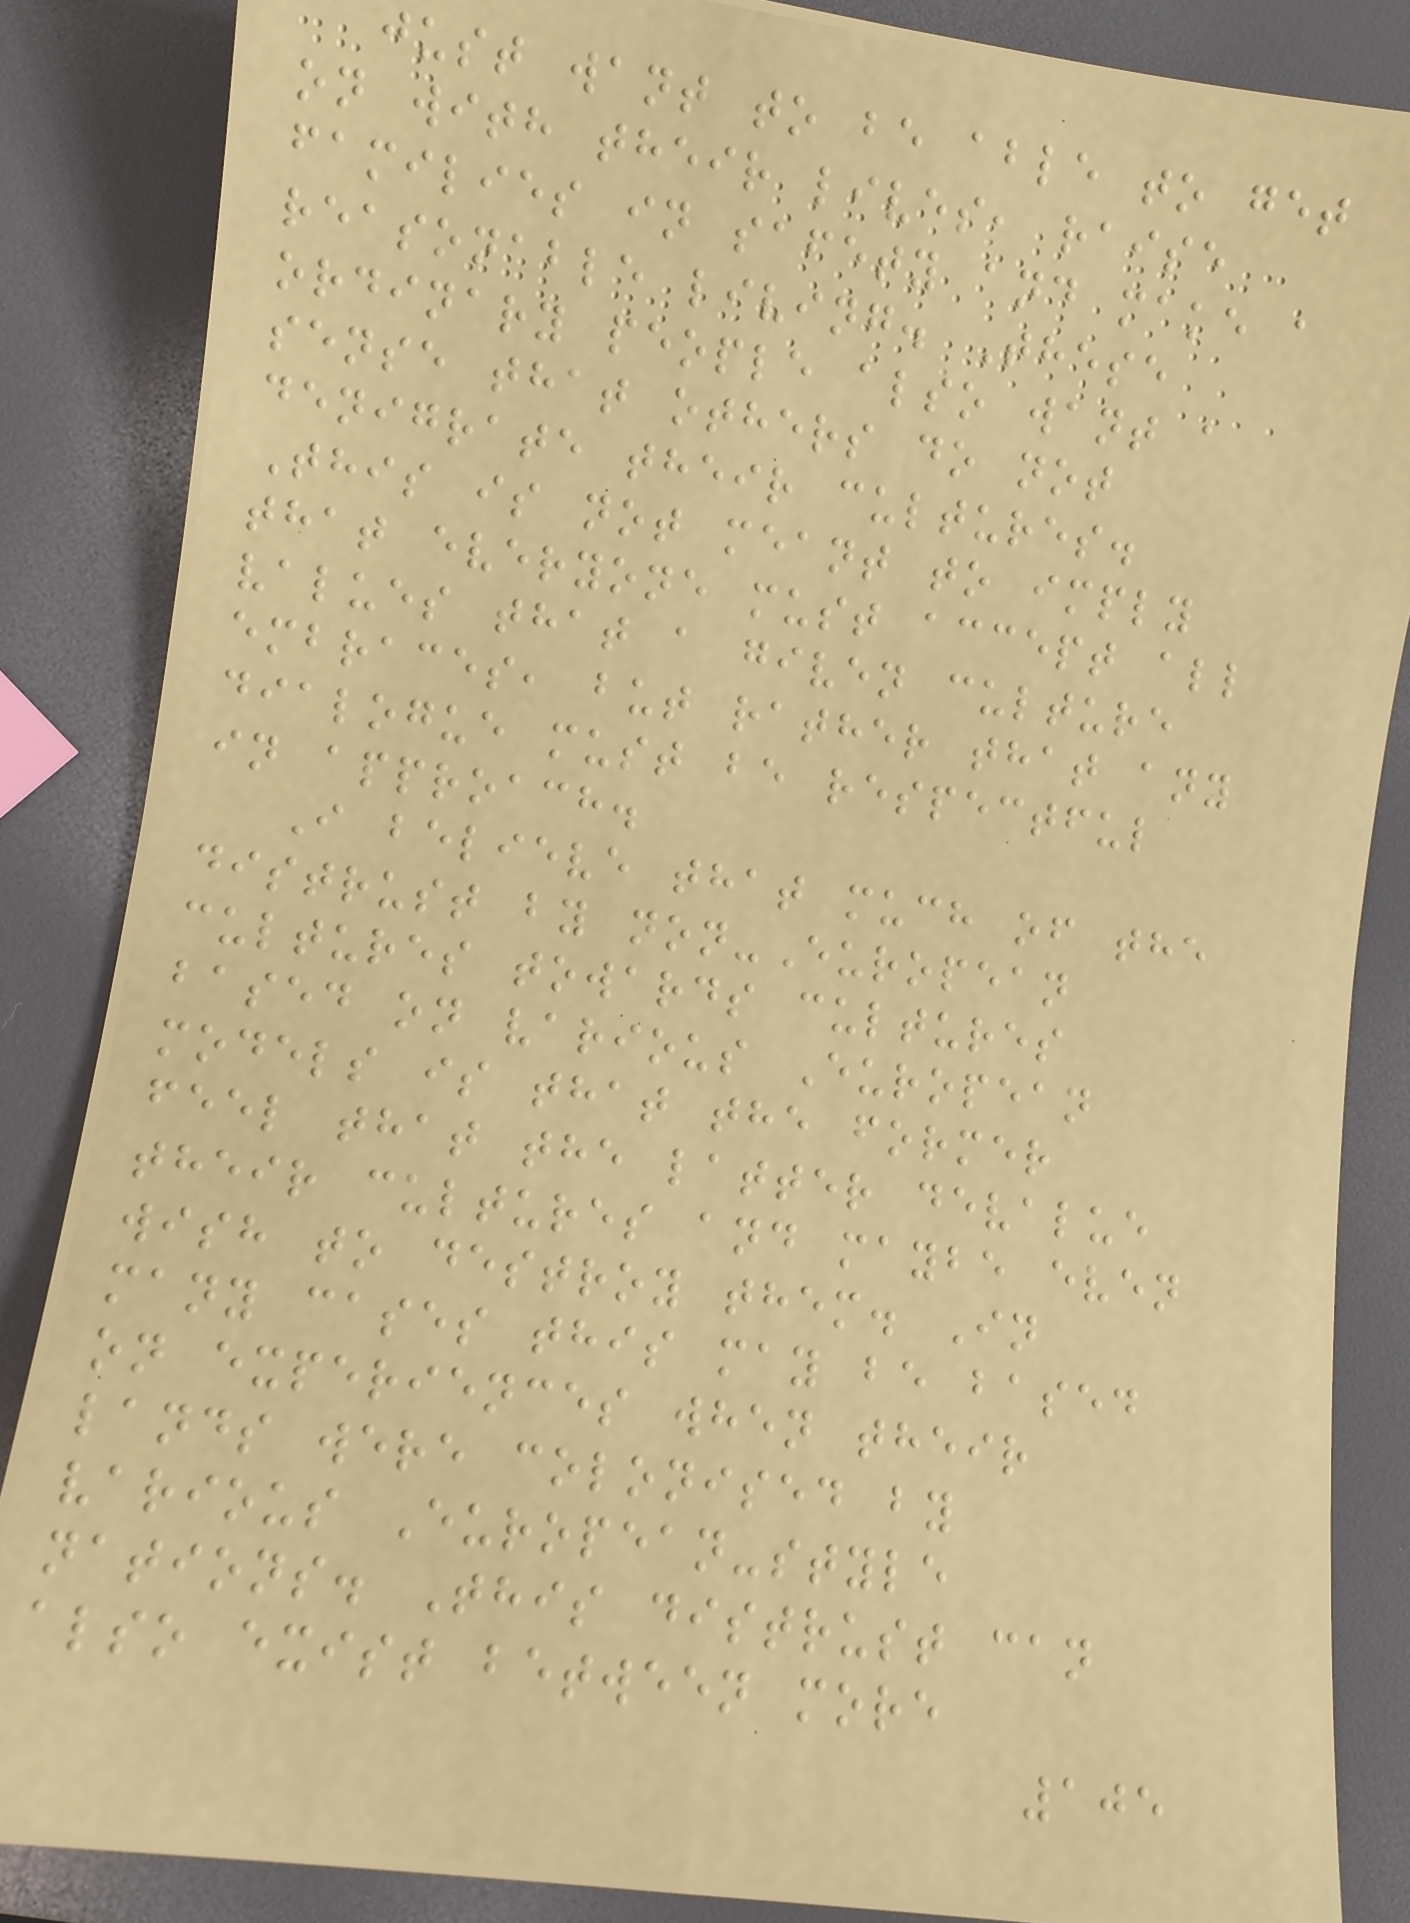just want to be able to get
on with their lives, raise
families in safety and make a
reasonable living. These
ordinary people also want a
sense that others do not
denigrate their cultures.
This is not meant to imply
that everyone must accept all
values that a given culture
embraces, but rather that any
dialogue must be respectful
in approach.
I believe that much of the
distrust by non-European
cultures towards cultures
based on various European
models is that the former
feel that the latter devalue
their cultures and maybe even
wish to destroy them. In
many cases this may be based
on experiences when their
lands were colonised by
various European-style
nations. This distrust can
also exist between more
105
